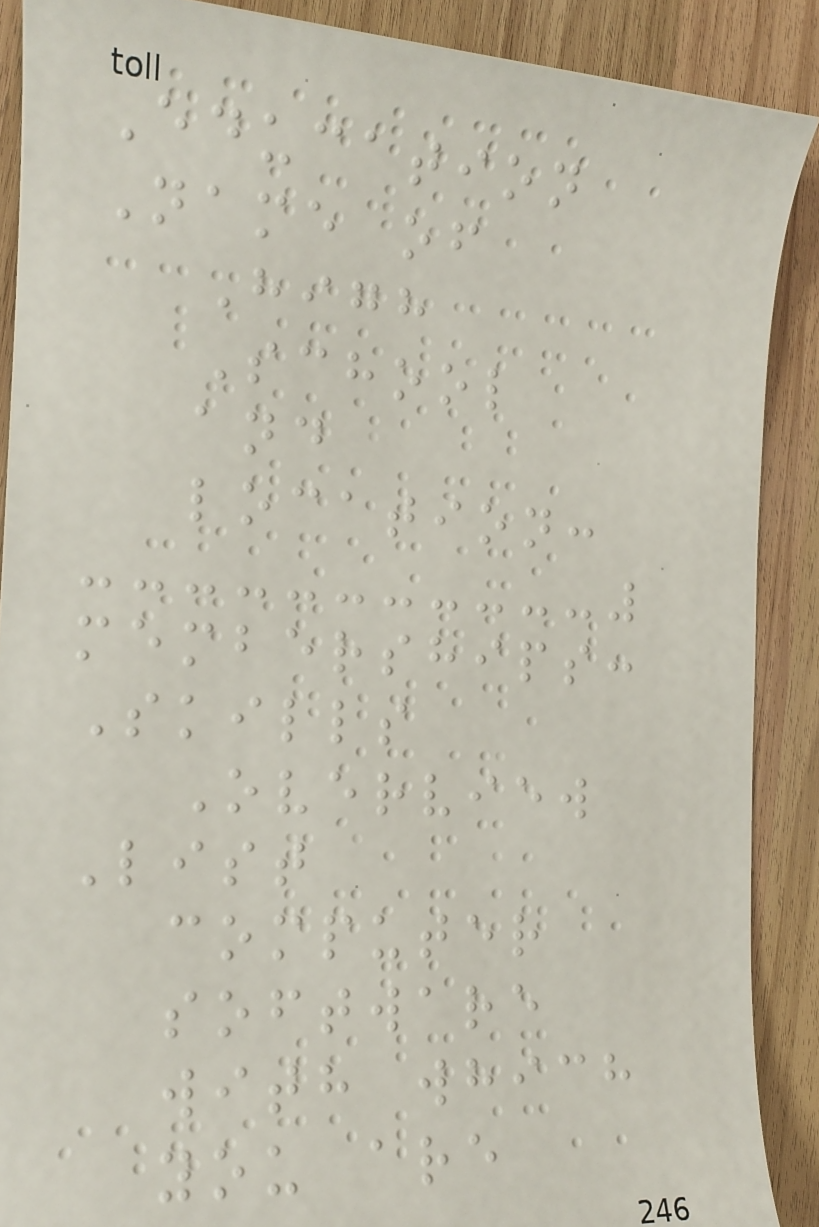Education
Name of
High
School
and
location:
memberships:
Skills
Overview
List
computer
software
with which
you are
